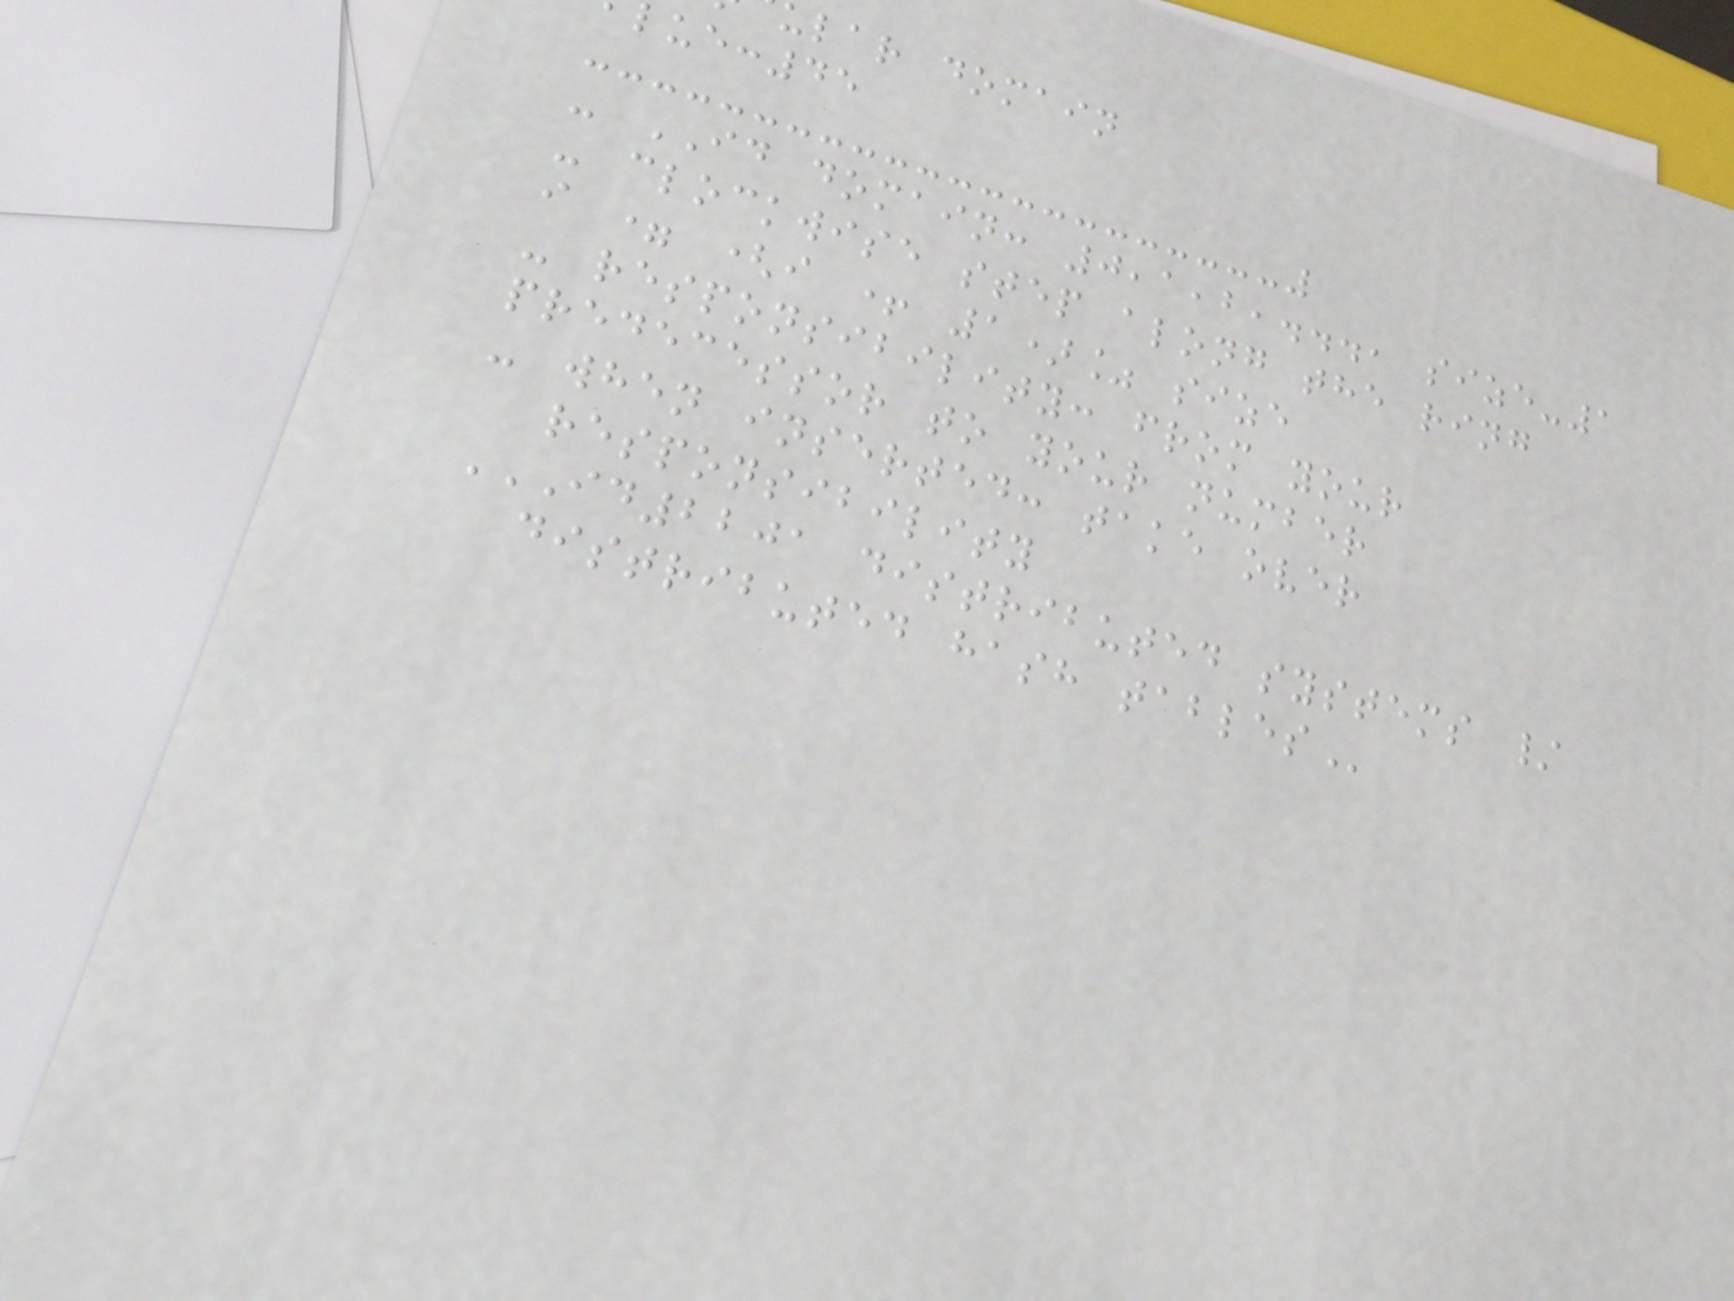ular domain
lue:45
- ID domain: 0,1,2,..., size-1
- clockwise step along the ring
i = (i + 1)% size
- responsibility: from your
predecessor to your number
- when inserted: take over
responsibility
ID2201 DISTRIBUTED SYSTEMS /
distributed hash
